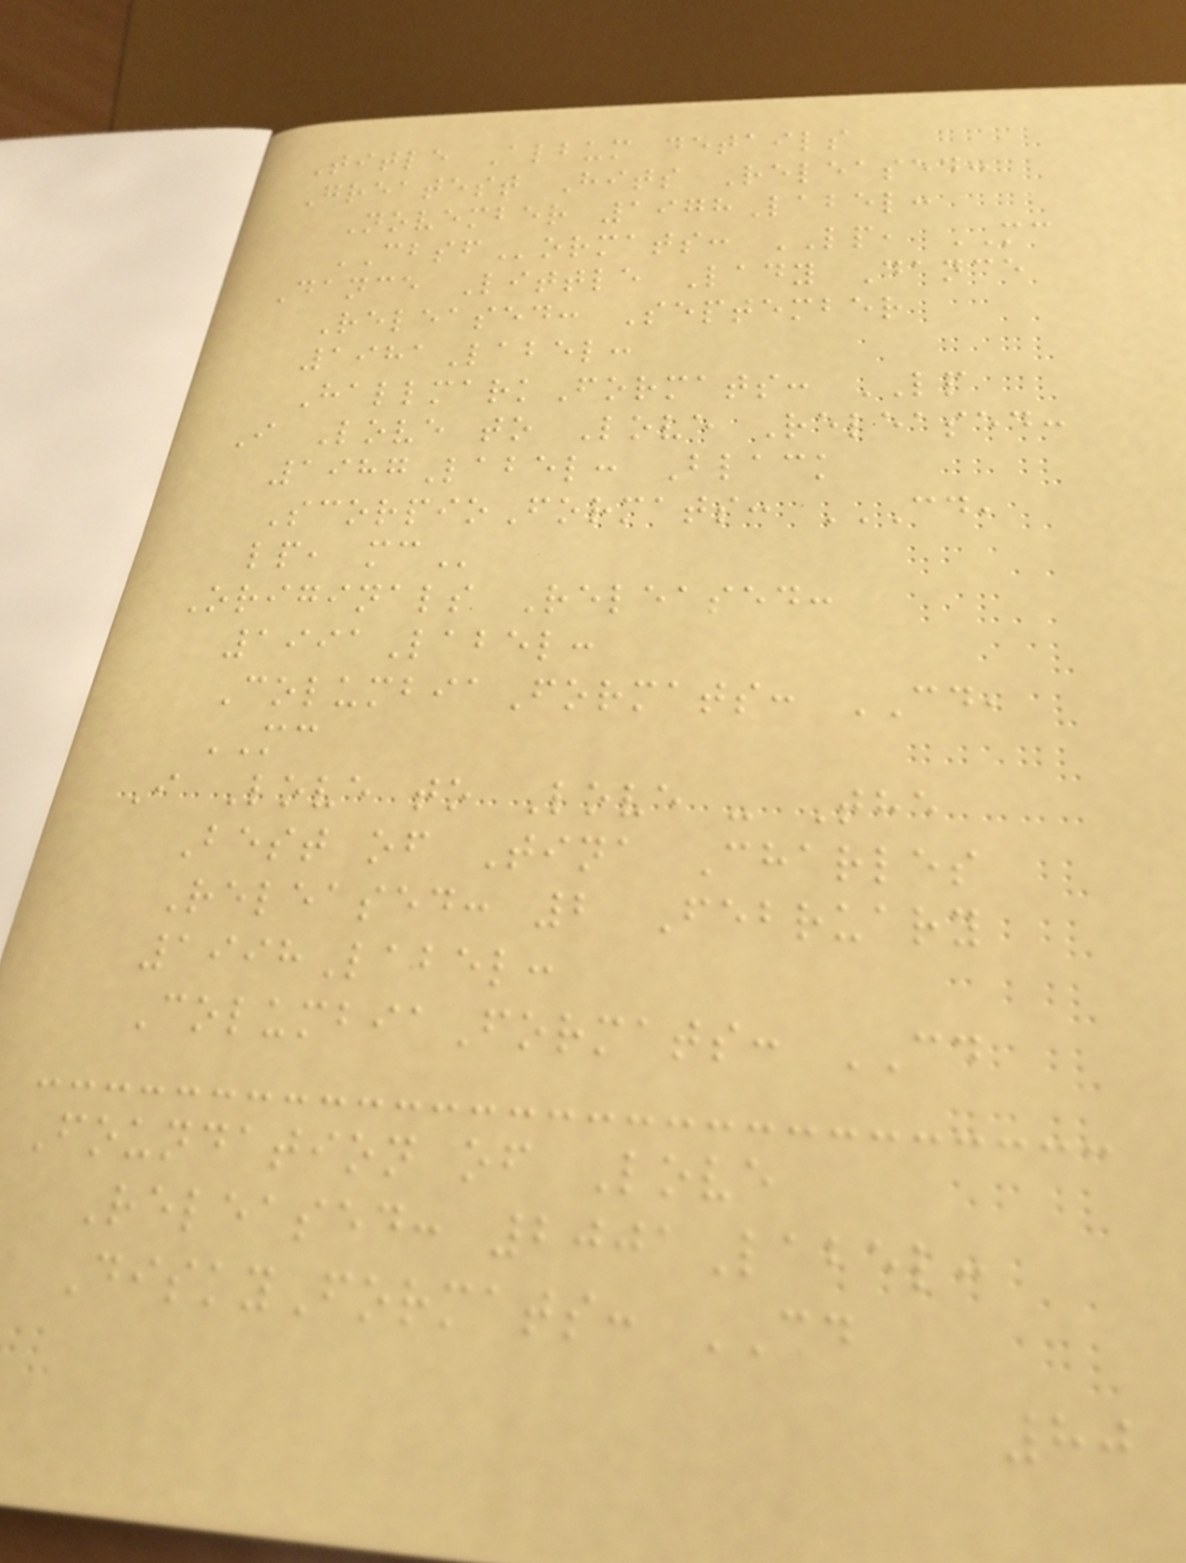Title Album details
Greatest Hits Released:
November 1978Label:
CBSFormats: LP, MC
Dance Little Lady Dance
Released: September
1981Label:
HallmarkFormats: LP
I Love to Love Released:
1987Label: Black
ScorpioFormats: CD,
LP, MC
Originals Released:
1991Label:
ColumbiaFormats: CD,
MC
I Love to Love - The
Best of Tina Charles
Released: 2 February
1998Label:
ColumbiaFormats: CD
Foundation of Love
Released: 2001Label:
DiskyFormats: CD
80
